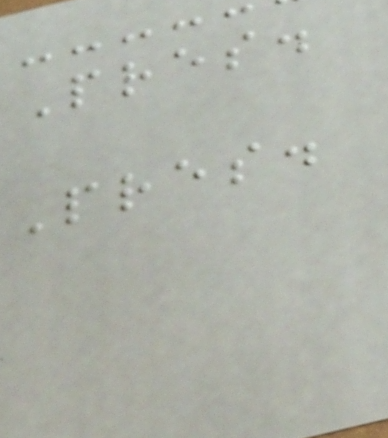Pres.
Pres.
